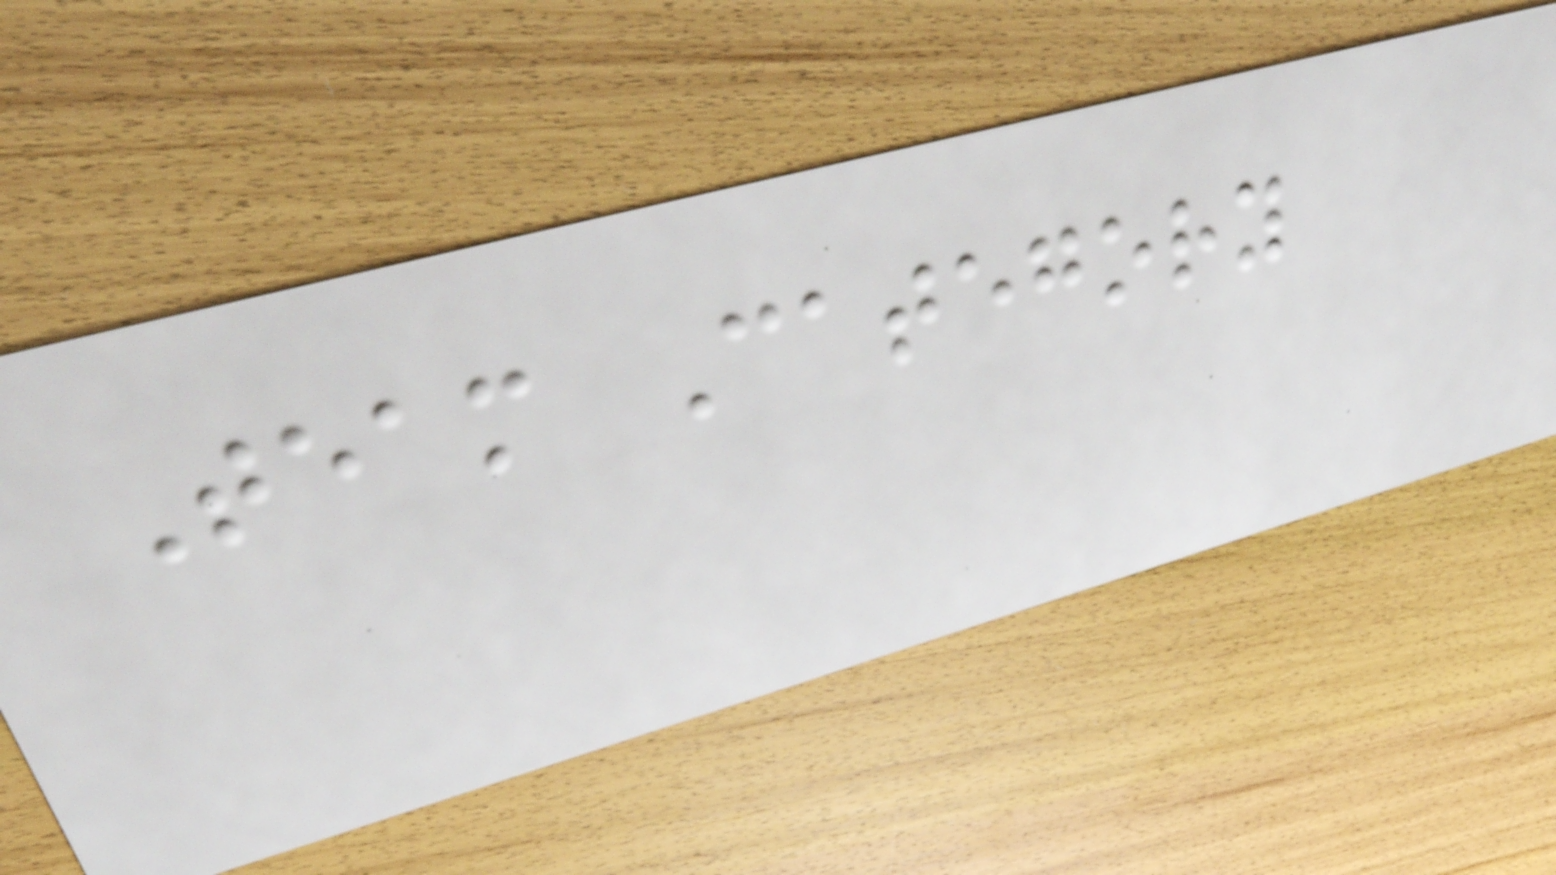Team Category
